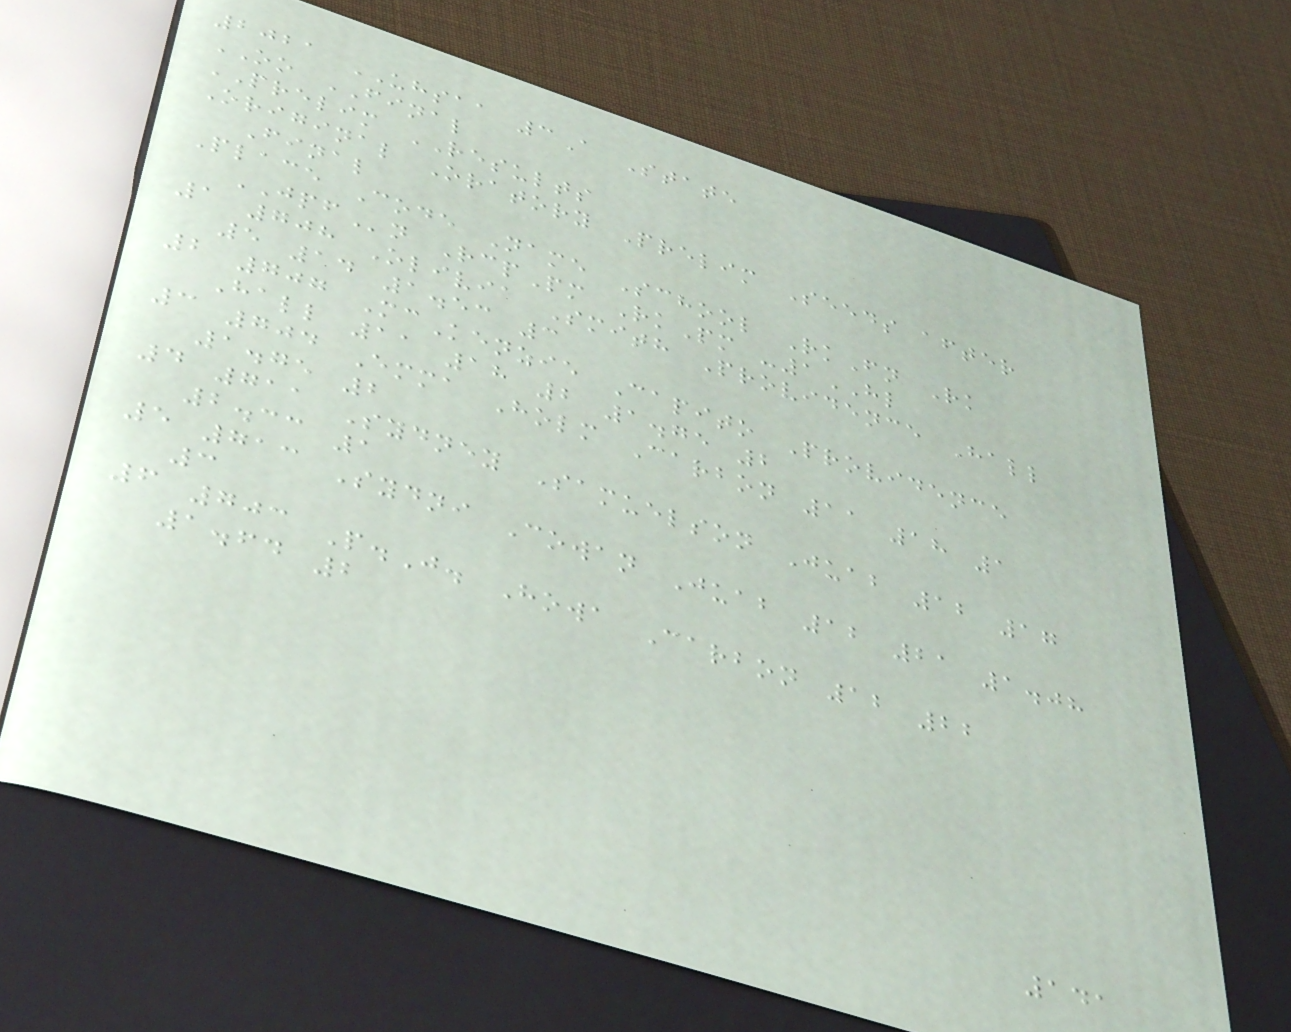2021 UHSAA 3A State
OO FINAL
PRELIM RESULTS
Original Oratory Prelim Seeds after
Final
Place Code Name School RkFn Rk
JPFn RcpPm RkPm -1HL
1 708 Olivia Smith Providence Hall
5 14 1.53 3
2 707 McKenzie Capito Providence
Hall 11 18 2 1.75 2
3 704 Emma Holm Carbon 11 18 1
1.75 2
4 711 Sydney Samuelson Juab 12 17
2.33 1
5 713 Sydni Cowan Juab 12 21 1.08
3
6 703 P.J. Howa Carbon 12 22
1.64 2
141
